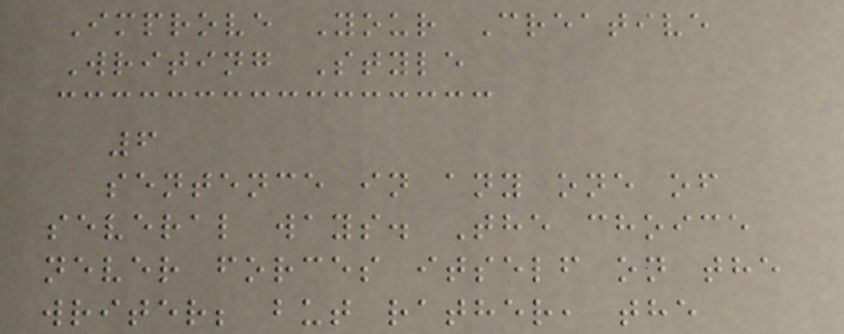Improve Your Creative
Writing Style
6
sentence in any one of
several ways. The choice
never forces itself on the
writer; but rather, the
